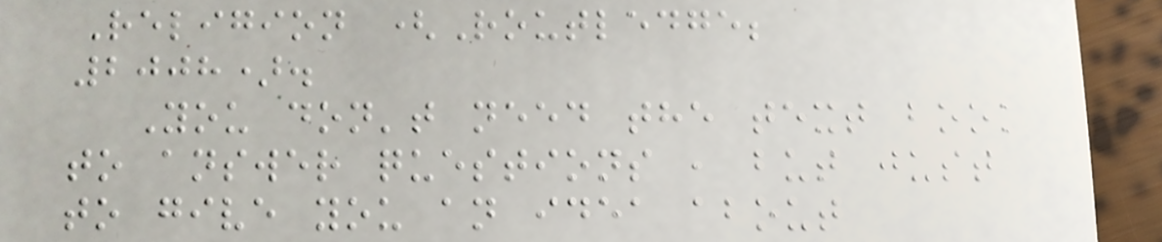Religion (Routledge;
2008).
You don't need the text book
to answer questions , but just
to give you an idea about
